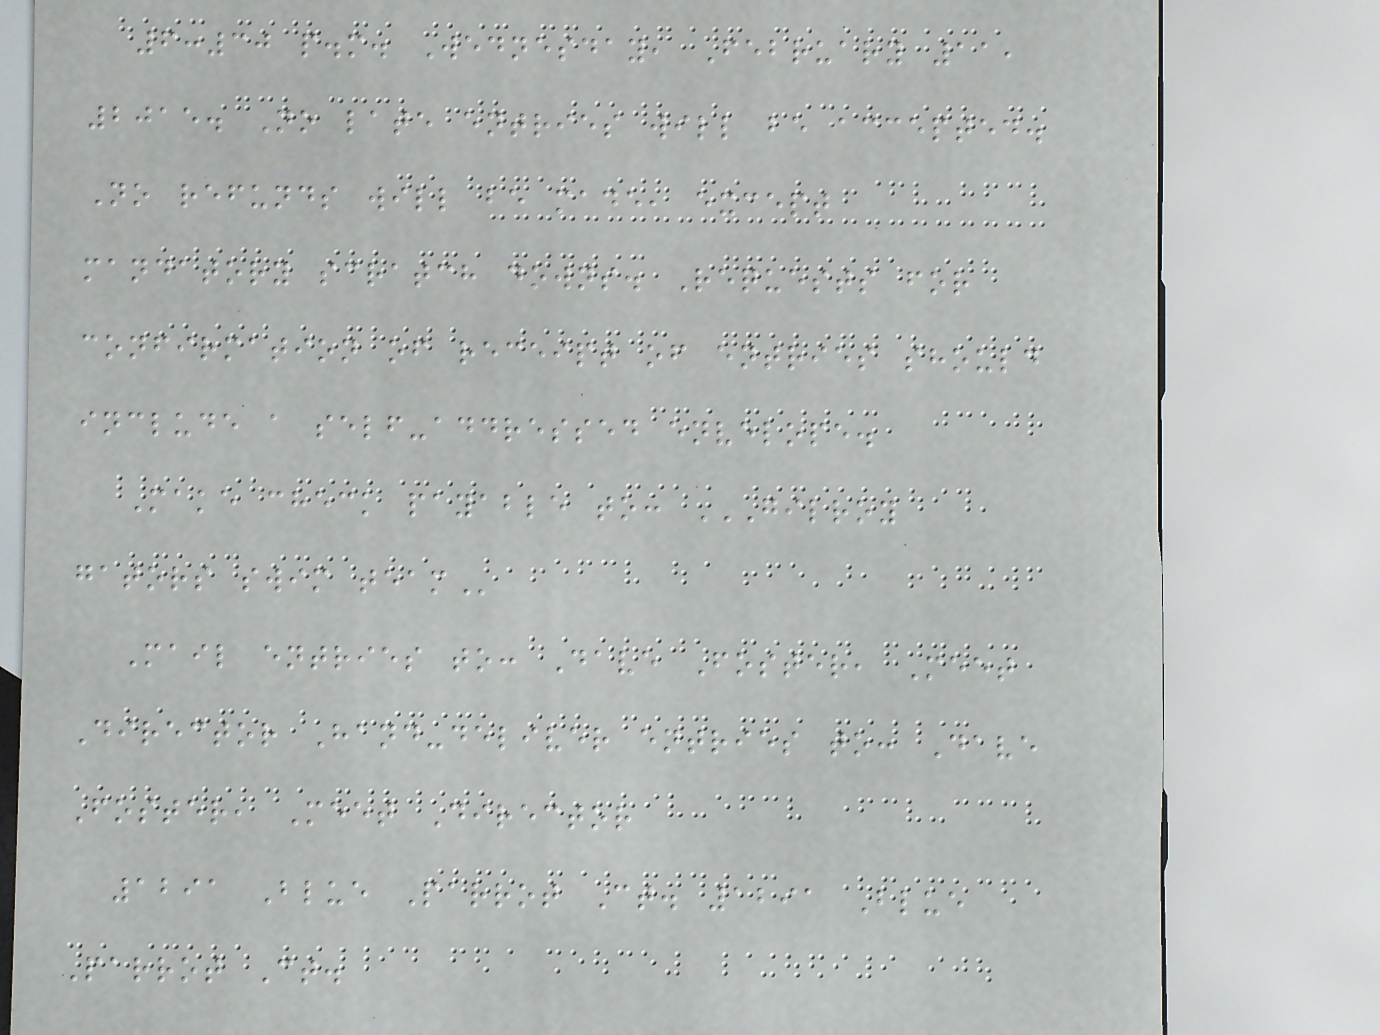6:30 p.m. Wednesday, February 11,
2015. No late entries will be accepted.
No refunds will be made, except
mandatory scratch downs. Requests for
confirmation of receipt of entries should
include a self-addressed envelope.
Make check payable to: GILROY
GATORS SWIM TEAM
Mail entries to: Dave Foster, Meet
Director Hand-deliver entries to: Dave
Foster, Meet Director
1291 Blue Parrot Ct. 1291 Blue
Parrot Ct.
